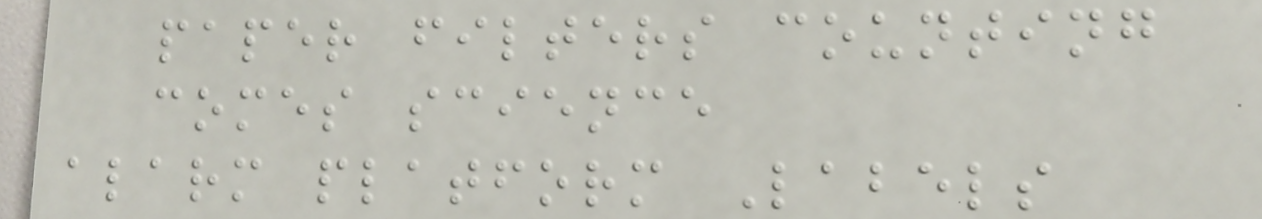paper filters counting
comes science
alarm platform Labels
